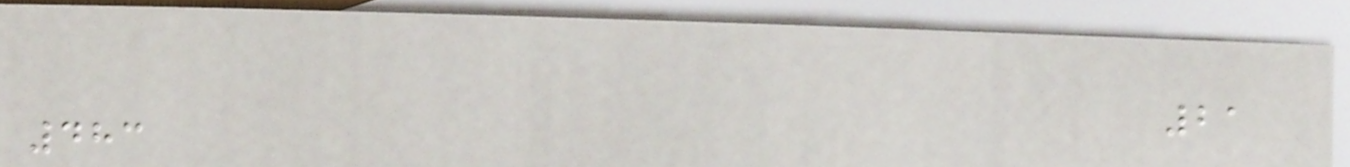21
483
